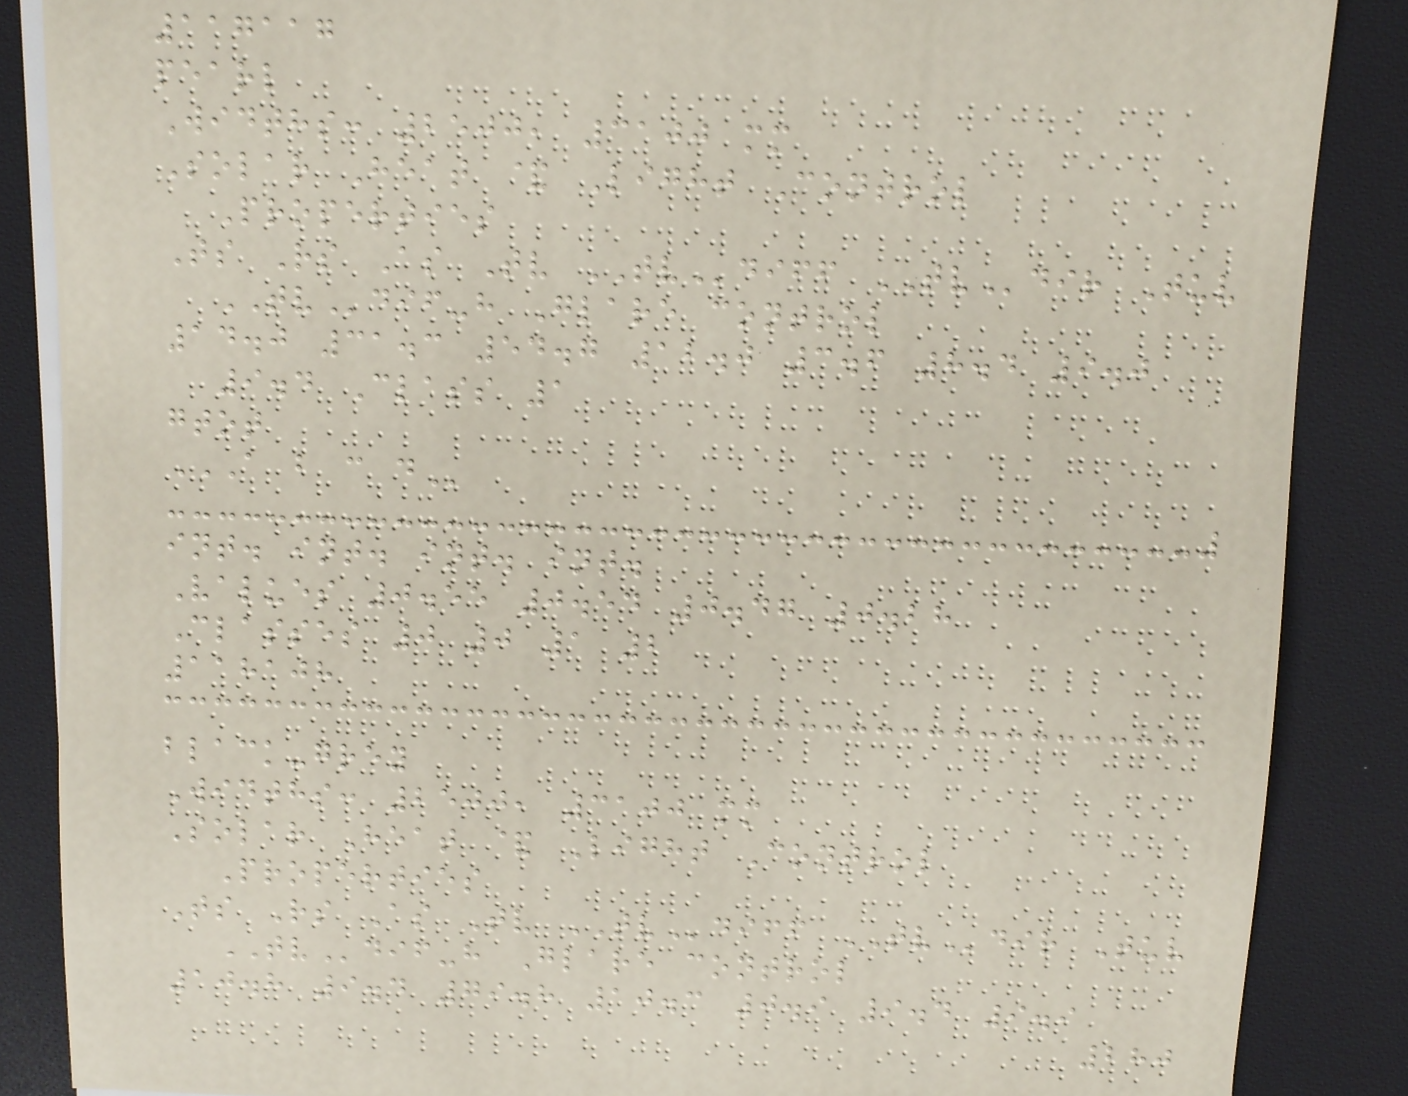117117
pearl
Widths: 2500, 3100 mm
Solar Heat & Light Control
Properties
Ts Rs As Tv TVdiff TVdir Tuv
TVdif-h Glare control
14.0 31.3 54.7 12.0 3.6 8.4 9.0
9.4 Class 1
gtot
A B C D
int. int. int. int.
Values 0.55 0.54 0.47 0.28
Classes 0 0 1 2
118108
black-grey
Widths: 2500, 3100 mm
Solar Heat & Light Control
Properties
Ts Rs As Tv TVdiff TVdir Tuv
TVdif-h Glare control
10.8 9.4 79.8 10.3 0.9 9.4 9.9
280
